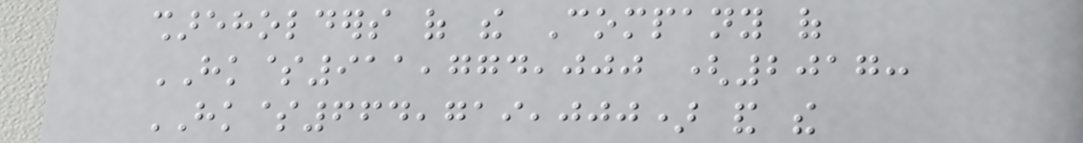shareholders of the Company of
HK$911,774,000 (2017:
HK$664,719,000) and the
